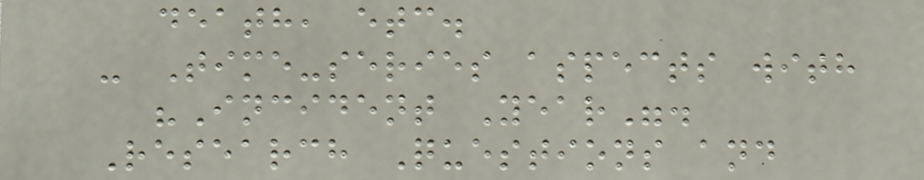death, etc.
- Time-series aspects with
"Incident Year".
Research Questions and
